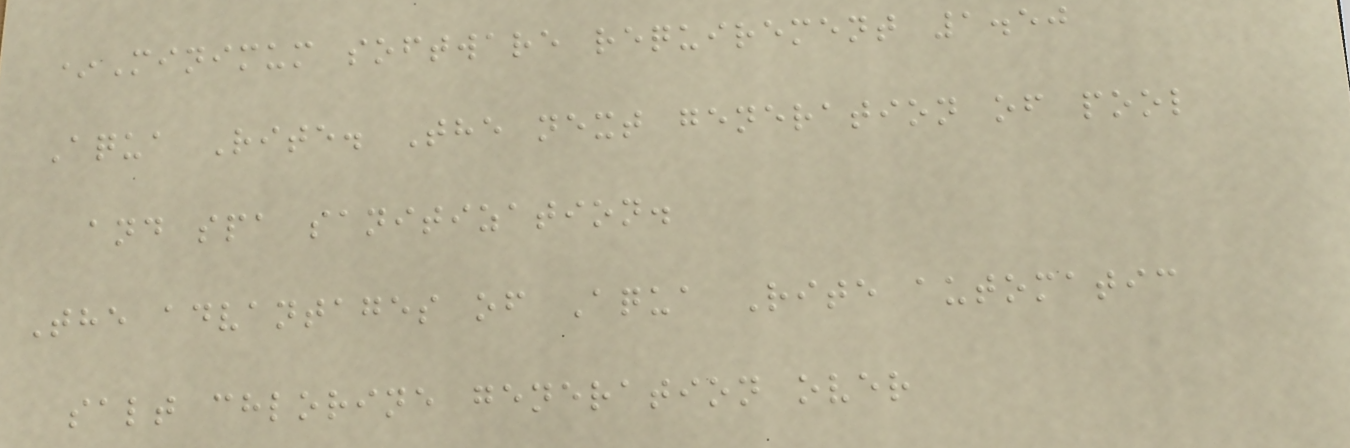*Minimum software requirement 1.50
Aqua Rite. The next generation of pool
and spa sanitization.
The advantages of Aqua Rite automatic
salt chlorine generation over
